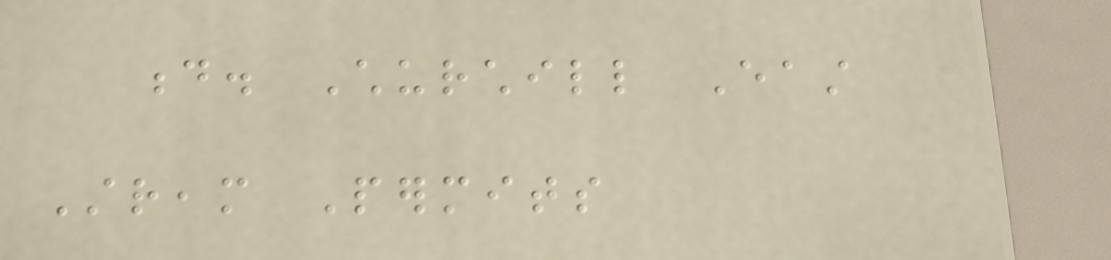d. Churchill East
Stream Permits
